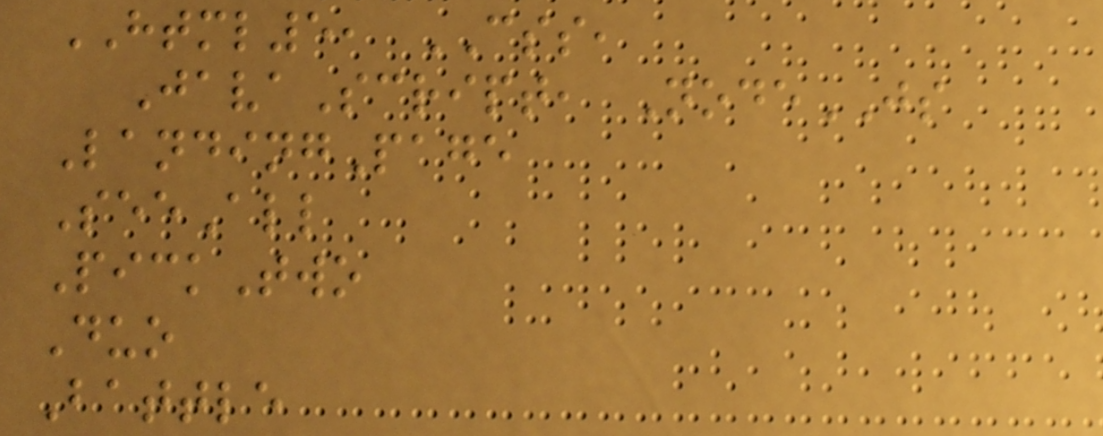HTML5, CSS,
JavaScript, NodeJS
LandingPage
SeeAll
PickTwo
Duo
Battle
